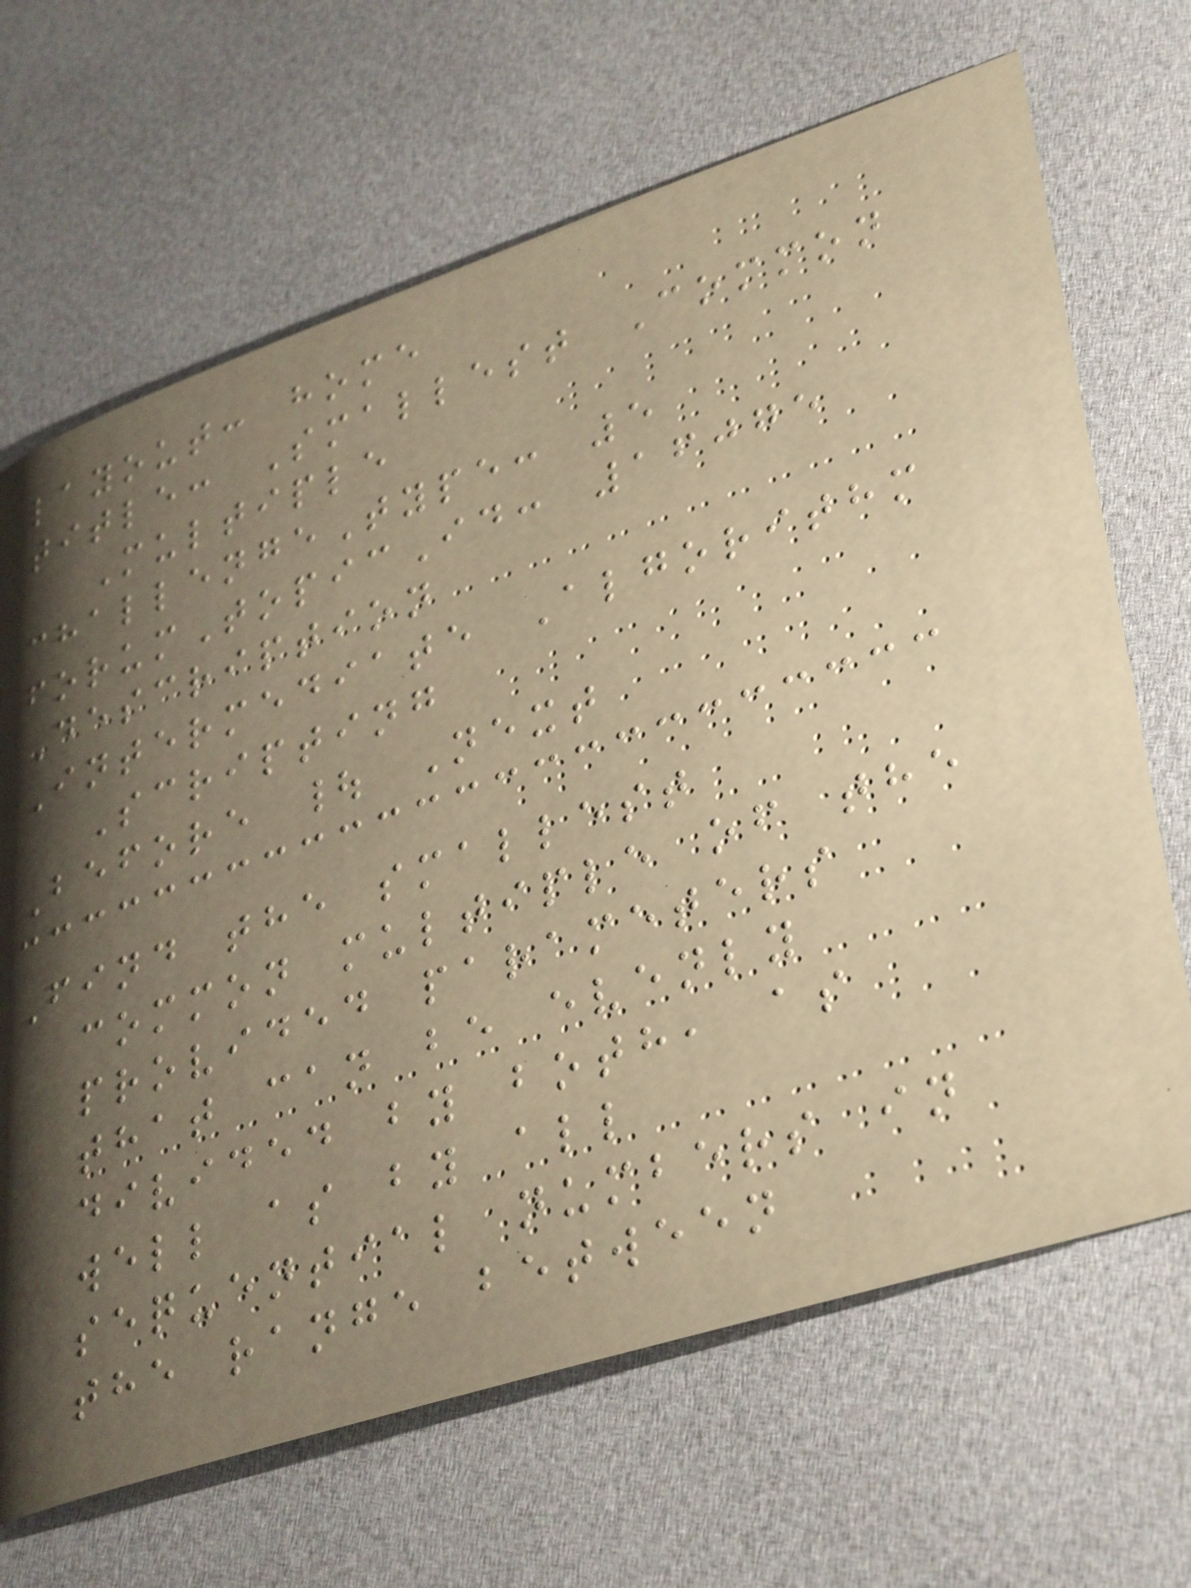layout: home
title: Smallest Common
Multiple
challengeType: 5
forumTopicId: 16075
Description
Intermediate Algorithm
Scripting
Before | Next
Find the smallest
common multiple of the
provided parameters
that can be evenly
divided by both, as
well as by all
sequential numbers in
the range between
